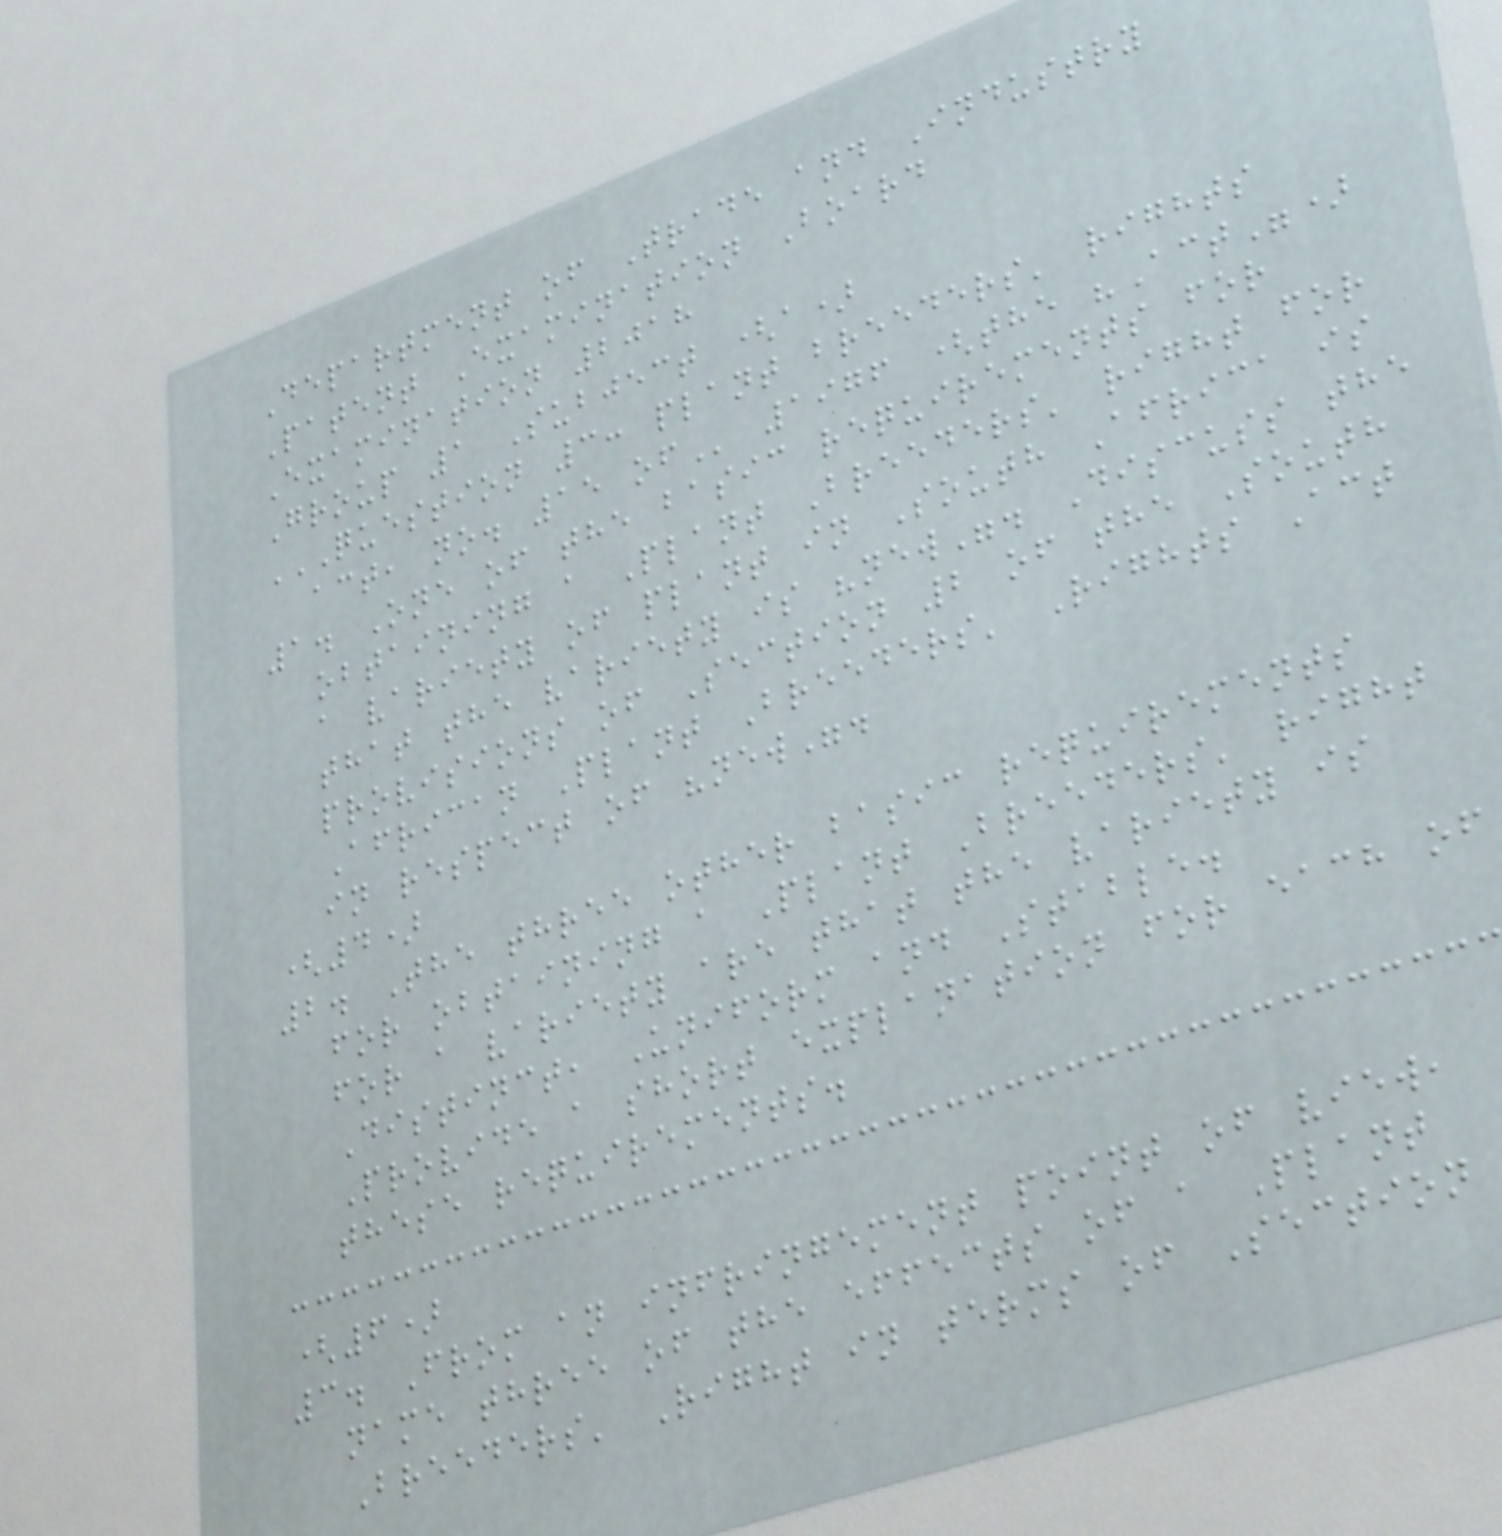Department of Trade and Industry
Patent Examination Board
Examination 2018
Group 1 Subject (a)
QUESTION 3: PLANT BREEDERS' RIGHTS
ACT, NO. 15 OF 1976 (the "Act")
1. One of the basic requirements for
obtaining a Plant Breeders' right for
a variety of plant in South Africa is
that the variety is "new". Discuss the
provisions of Section 2 of the South
African Plant Breeders' Rights Act
in respect of "new".
(4)
2. The three other basic requirements
for obtaining a Plant Breeders' right
for a variety are that the variety is
Distinct, Uniform and Stable.
Provide a short explanation for each of
these requirements.
(6)
3. From an infringement point of view,
name three of the effects of a Plant
Breeders' Right in terms of Section
